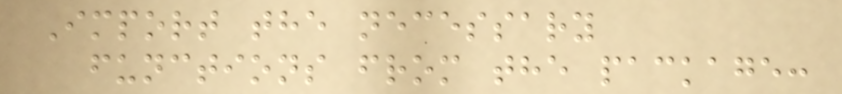Import the necessary
functions from the package:
